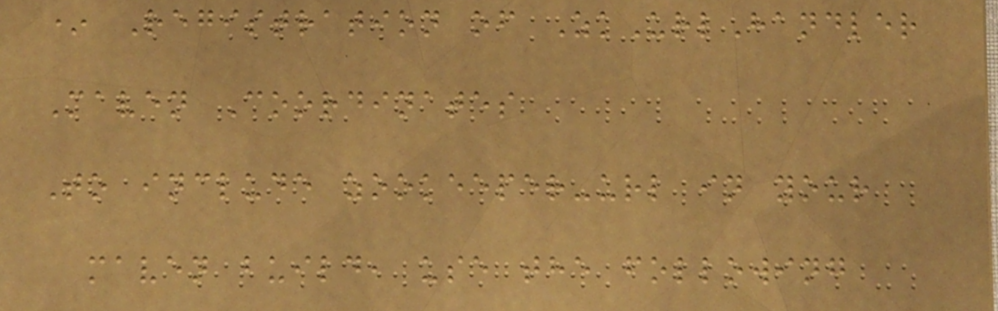* Registration of ZkUrlHandler
Maven Coordinates
To include zookeeper-url in your
maven build, use the following
